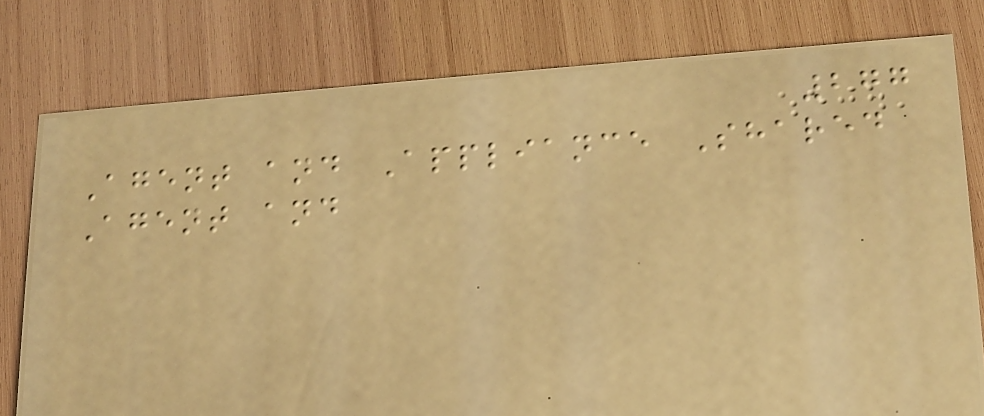277
Agent and Appliance Shared
Agent and
